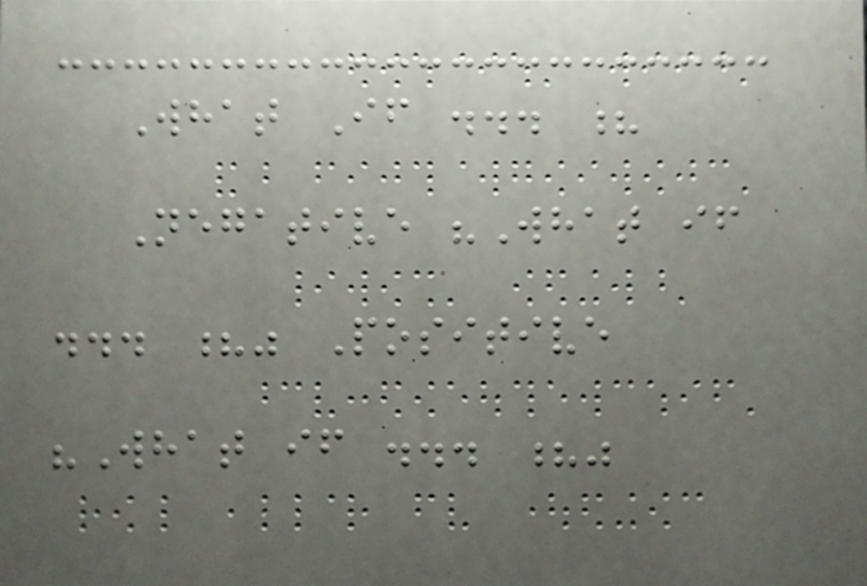What If ... ?
Negative "What if
... ?" Positive
"What if ... ?"
